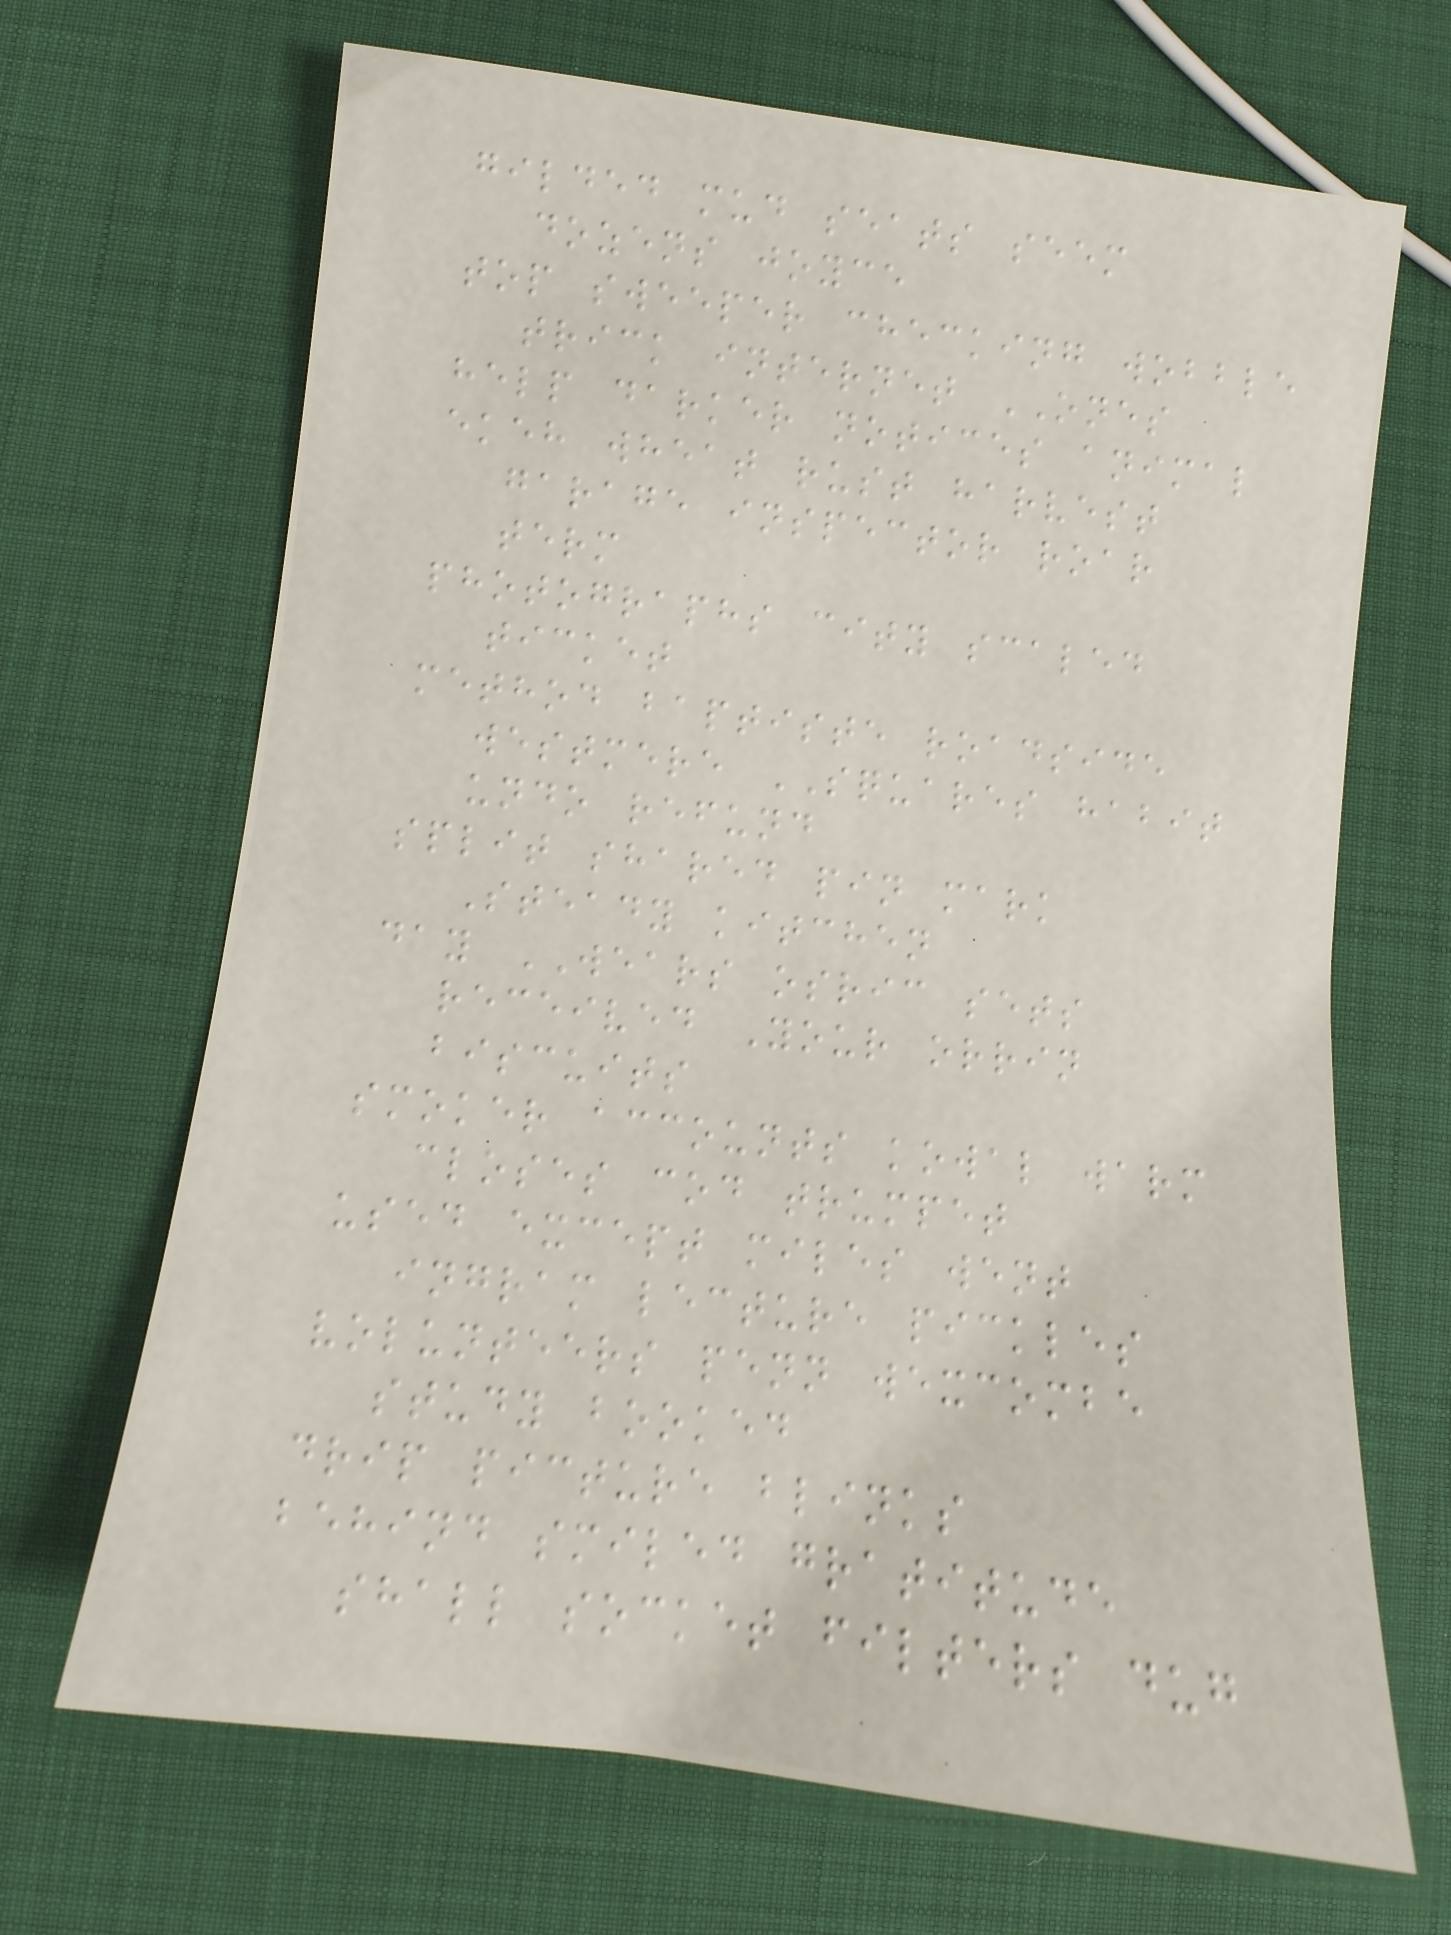gilded mud seats seem
dozens joyce
top sweeper checking wobble
trick internet ONES
help darker notices animal
ekeh wheat rust harvest
garage inspector roar
term
photographs city scaled
ticket
method baptiste roadside
westmere SQUARES habit
undo refund
split shared pin mark
Steady kitchen
day WEARS osric sets
received Your orrin
biscuits
smoker accounts kowal warm
closes cod trumpet
used except miles went
ingram lecture pickles
volunteers penn wexcombe
study booked
drip picture blinks
behind smiled gratitude
shall socket filters dug
